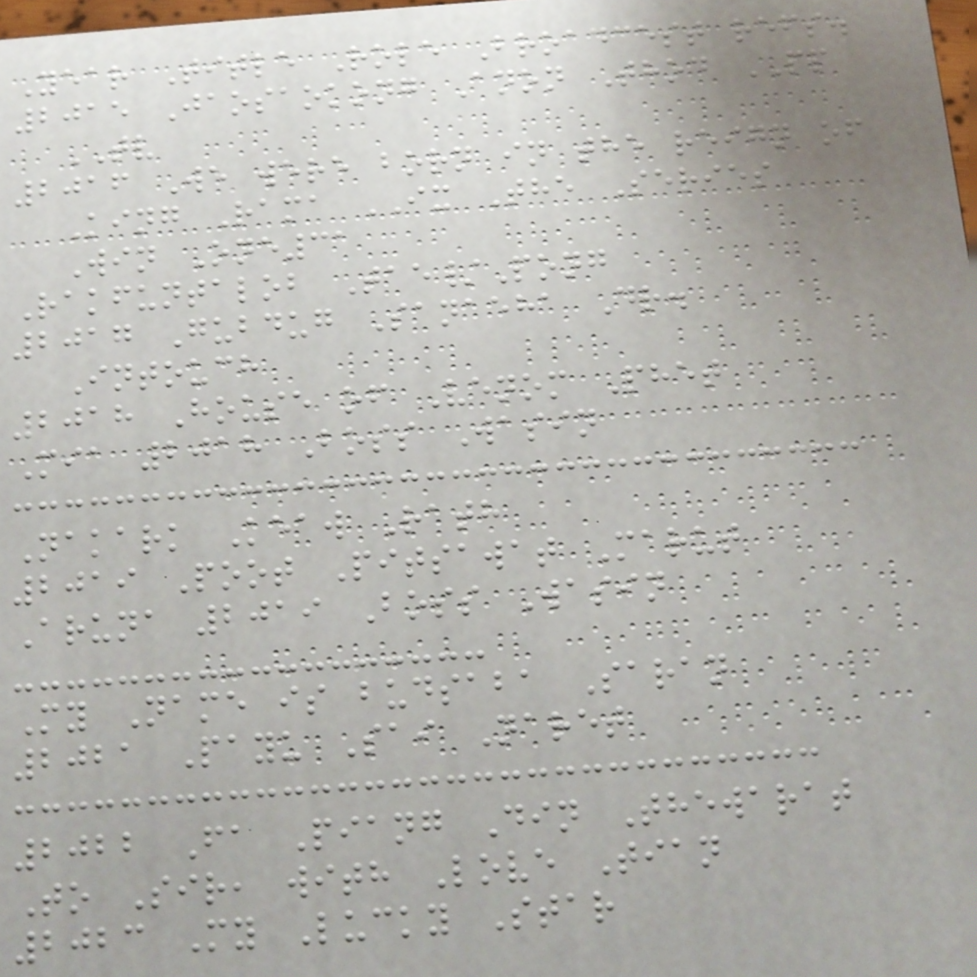Year Title Role Broadcest refs.
2015 Jaosaokong Anon Thod PP
TV
2016 We were born in the reign of
King Rama IX The Series
Win One31
Rakfuntalob Tae/Pong
2017 Gubdug Sanaeha Dr.
Intouch
2018 House of Venom Phet
Mia 2018 Boss Wasin
Nakark Keaw Rath
2019 Poot Pitsawat Marut
Aruna 2019 Boss Wasin
My Name is budsaba Saran
2021 Payu Sai Naret
2022 Fa Piang Din Thewarat
To Sir, with Love Tian
2023 My Lucky Star
